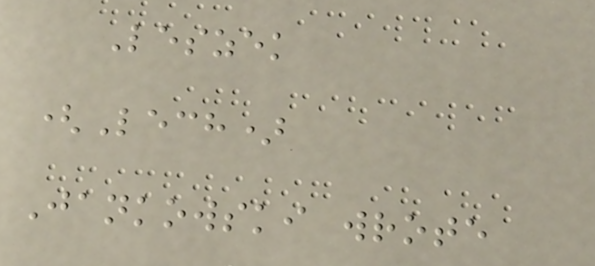Leszek
(Lech)
Jankowski wrote
